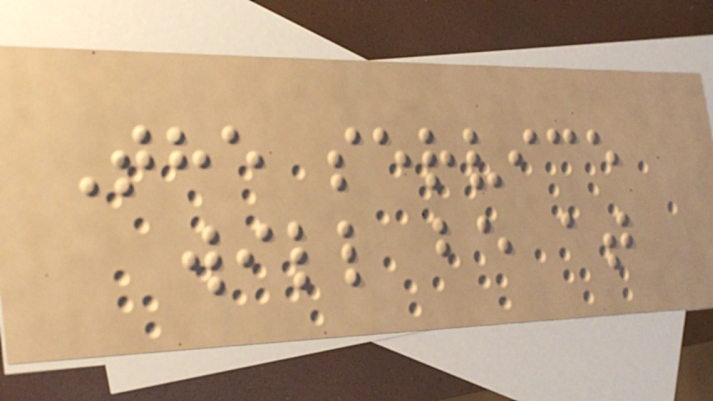The service
will be at
